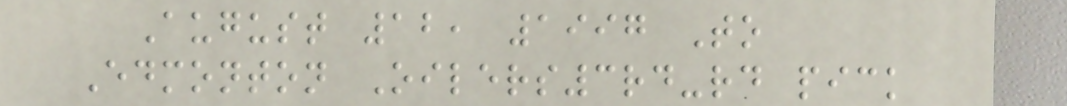August 12, 1997 To
Edmonton Oilers3rd-rd pick
